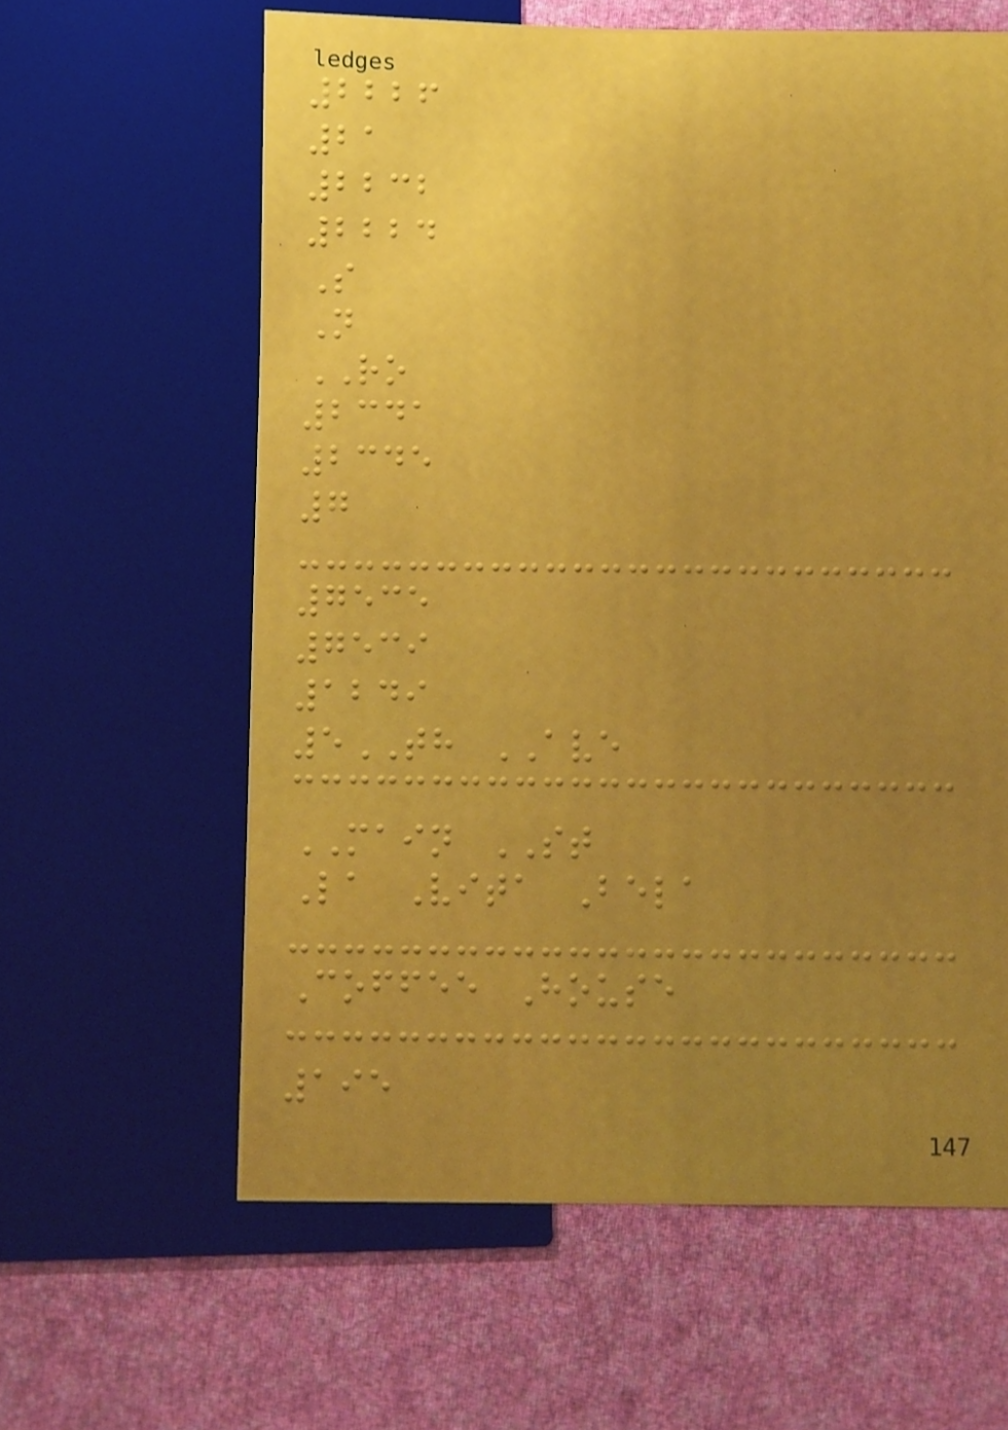2226
21
2232
2224
S
N
RO
2341
2345
7
7535
7539
1249
5TH AVE
MAIN ST
La Vita Bela
Coffee House
195
